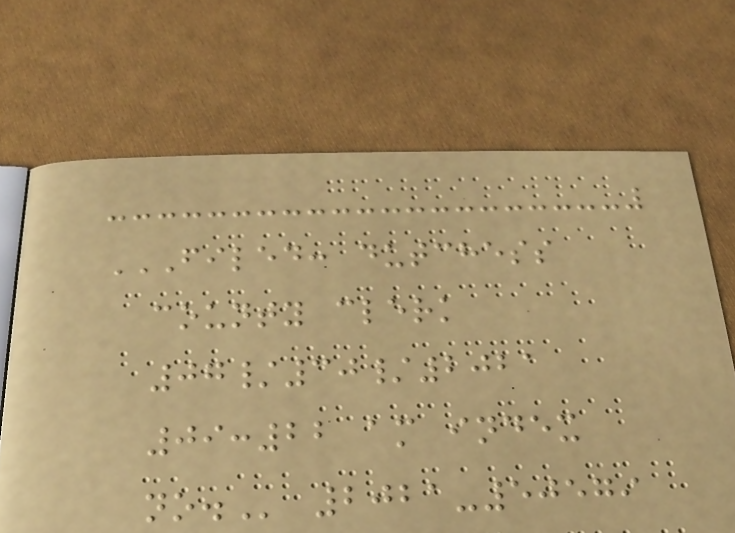FILED: DUTCHESS
COUNTY CLERK
07/30/2021
09:22 AM INDEX
NO. 2021-50579
